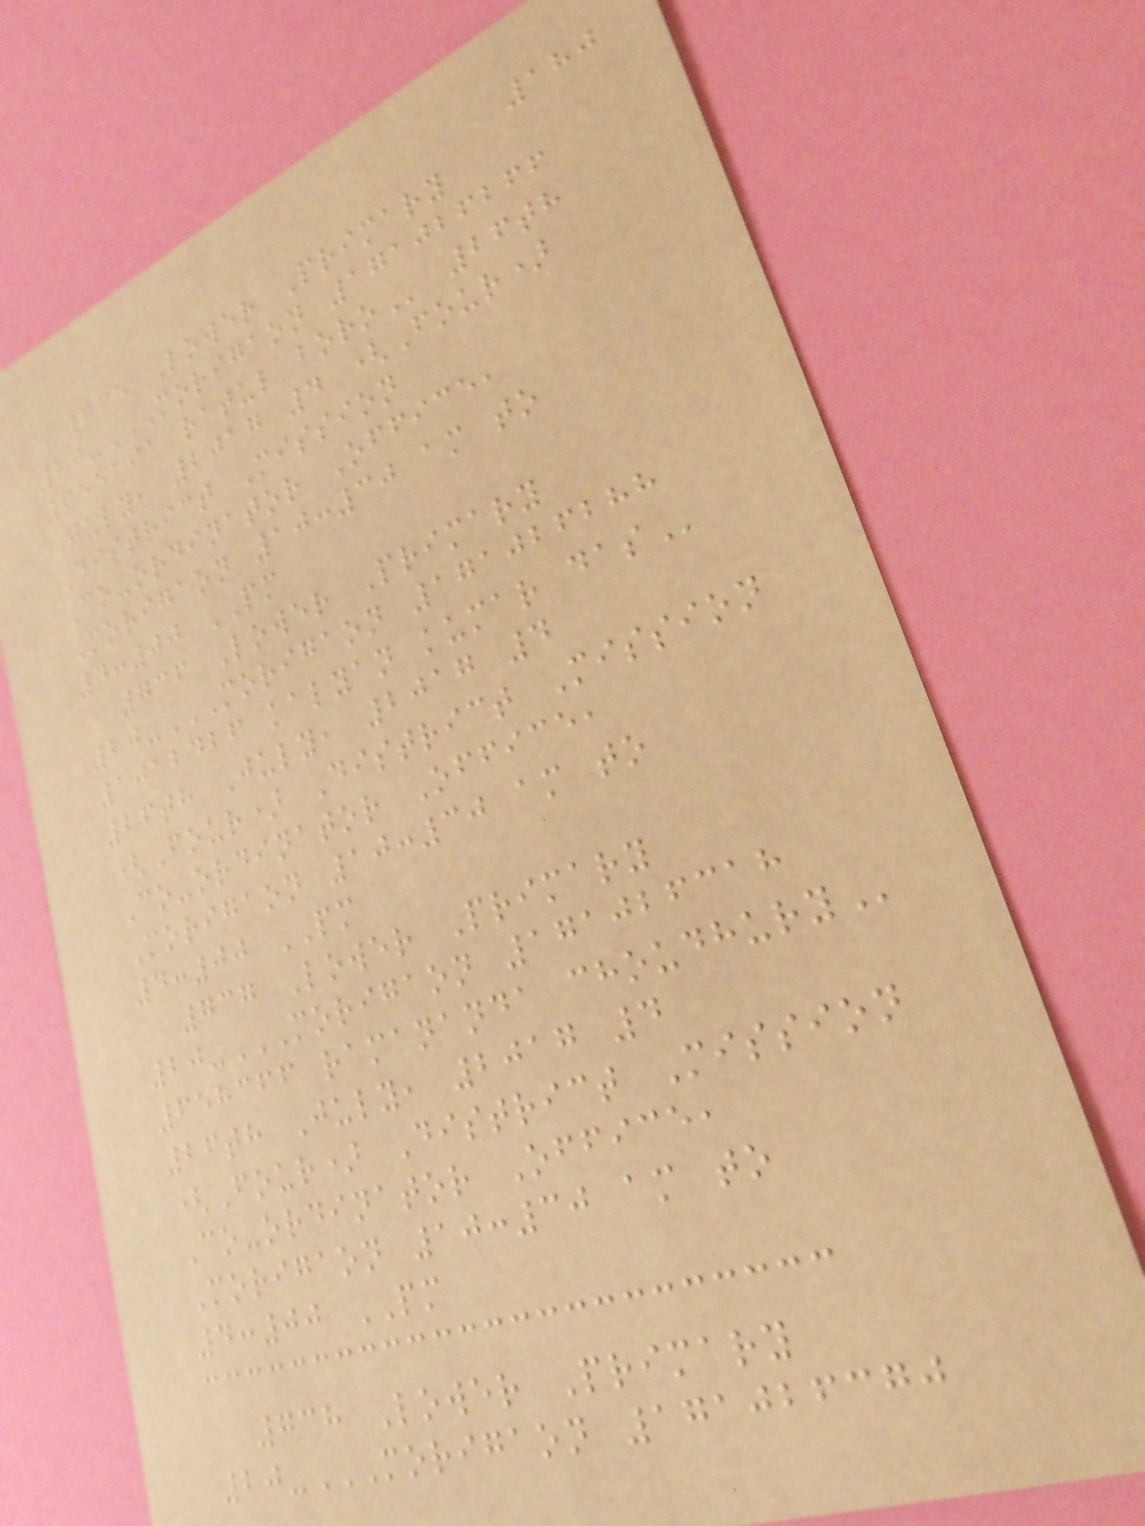180
735 Lower Primary
20-MORIGAON 171026266
655191 RATUL BORO 26th
July, 2017 4 (Four)
District Mission
Co-ordinator Office,
Morigaon 10:30 am to
4:00 PM
736 Lower Primary
20-MORIGAON 171026288
1012426 KALYAN KUMAR DAS
26th July, 2017 4
(Four) District Mission
Co-ordinator Office,
Morigaon 10:30 am to
4:00 PM
737 Lower Primary
20-MORIGAON 171026318
658366 RAMANANDA CHOUDHURY
26th July, 2017 4
(Four) District Mission
Co-ordinator Office,
Morigaon 10:30 am to
4:00 PM
738 Lower Primary
20-MORIGAON 171026370
